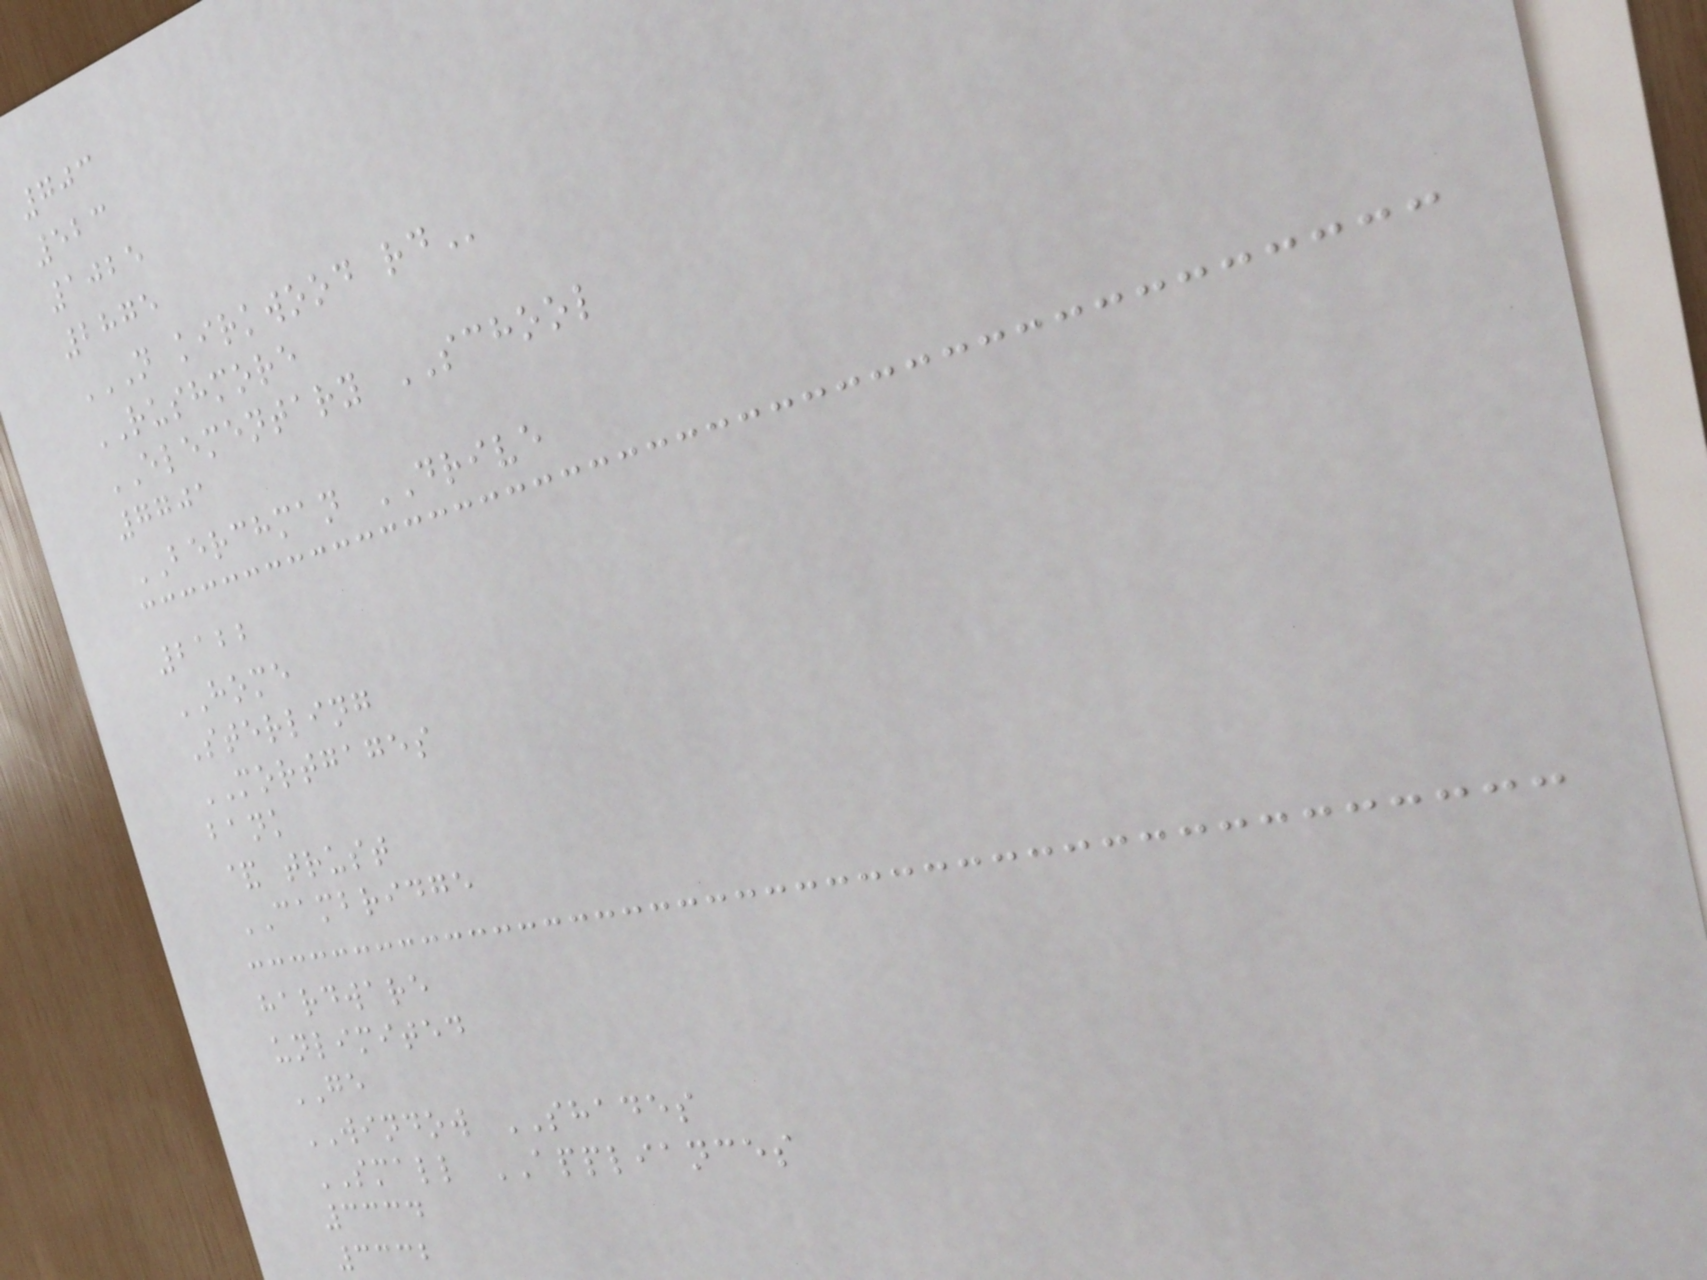703
523
1025
2875
N KIRKWOOD RD
RUSHMORE
ELEMENTARY SCHOOL
7701
BERCHMAN DRIVE
2122
HOME
Sterling
MORTGAGES
bank
& trust
CAMBRIDGE
hardware
unlimited
GE
WINDOW SHADES
SMALL APPLIANCES
3334
3332
